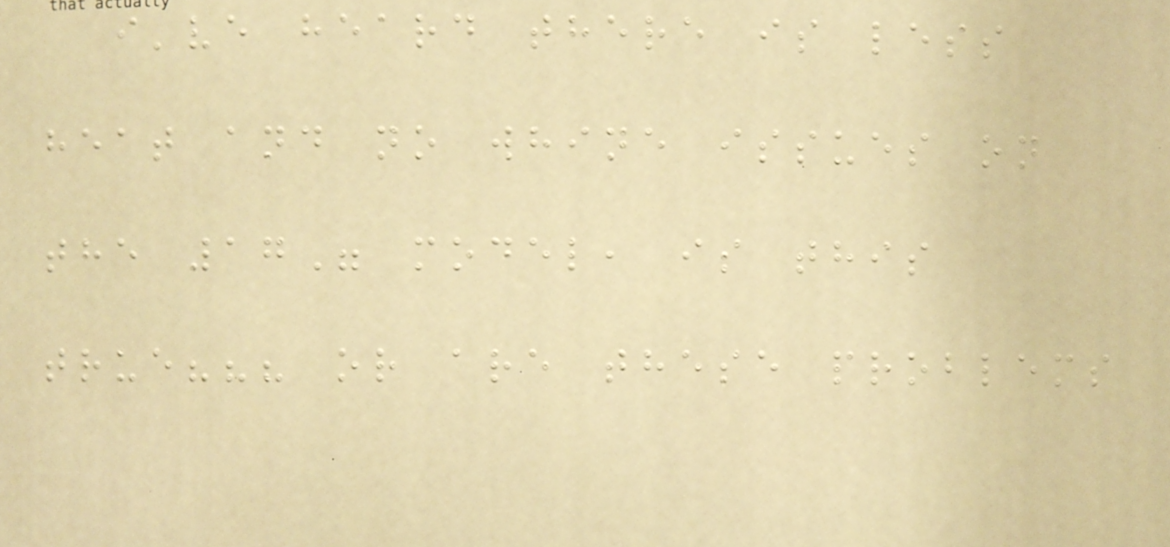i've heard there is less
heat and no whine issues on
the 17" model, is this
true??? or are these problems
